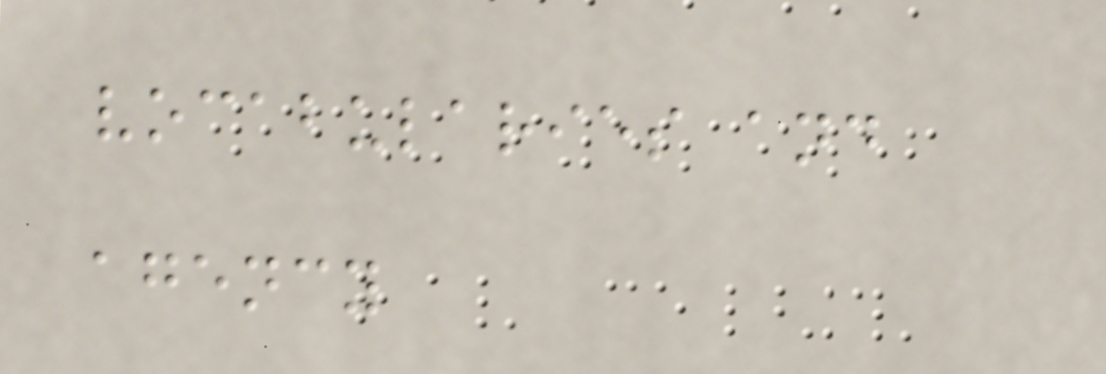vocabularies and
agency
